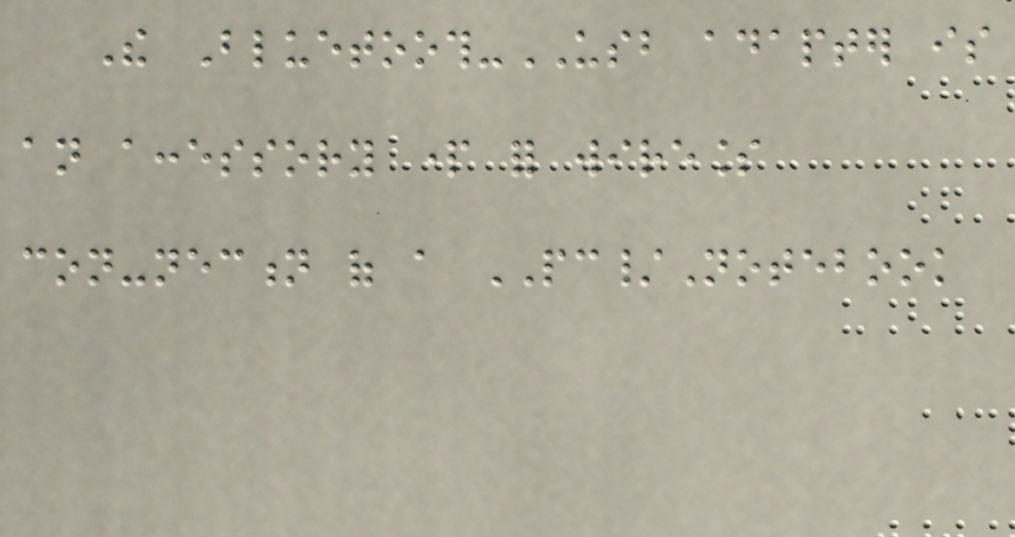The Bluetooth-USB adapter is
an accessory part for wireless
con-nection of a PC/Notebook
